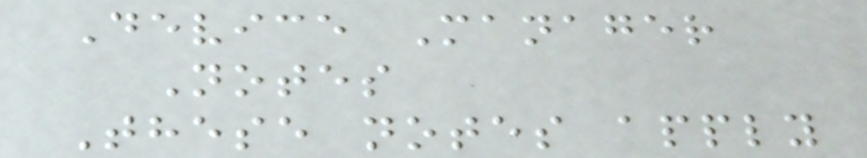Device Manager
Notes
These notes apply
